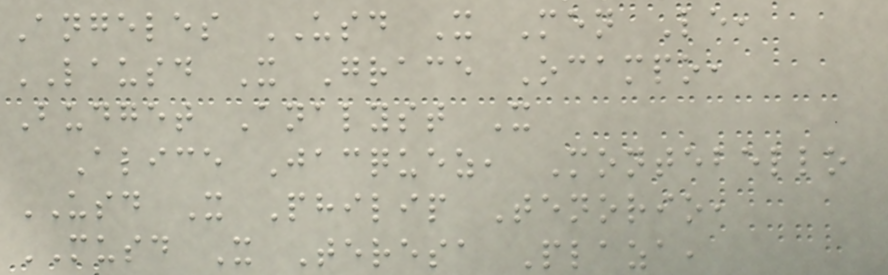Angeles USD X Men Le,
LAUSD X Grace Ocampo,
Budget Analyst X
Alice Jacquez, Montebello
USD X Philip Tenorio,
MUSD X Teresa Plaza,
